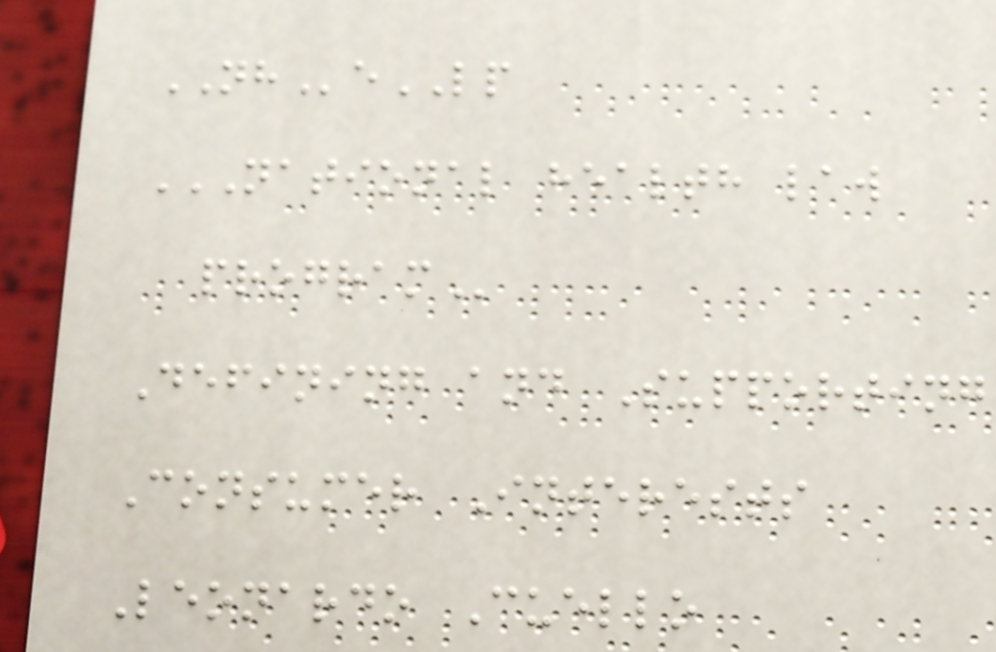NHeLP
NATIONAL HEALTH LAW
PROGRAM
Defining and Supporting
Consumer Interests
Leonardo Cuello
